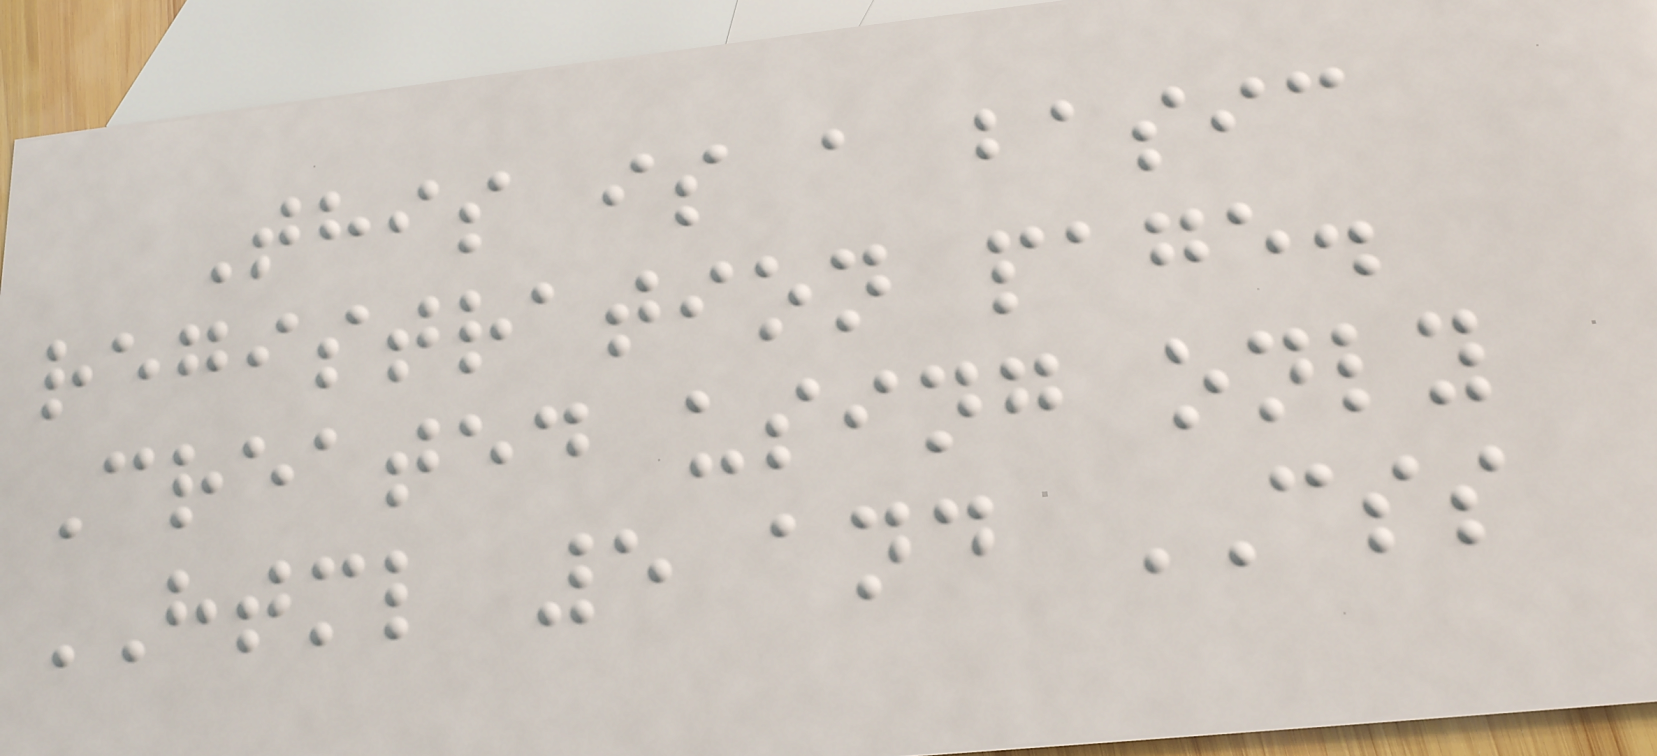This is a basic
registration page.
Created using only
HTML 5 and CSS
